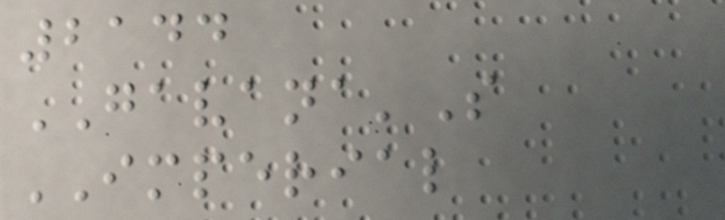2144
GAVANA'S
IMPERIAL
